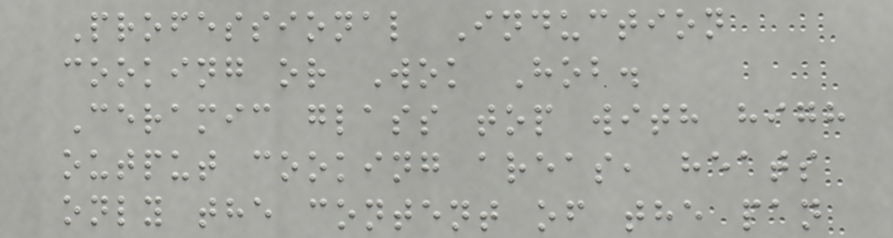Professional Induction
cooking or Wok Hob.
Ceramic glass top with high
output cooking areas, heats
only the content of the pan
